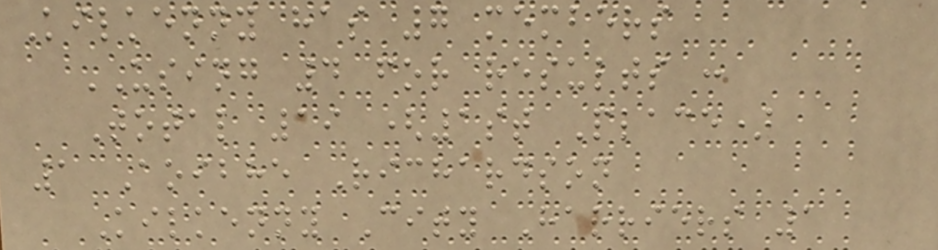Kilkenny has 7 members
USING 4 for results :
Total 19 (1st Place)
1 Aoibhe Richardson
Kilkenny City Harriers 1
